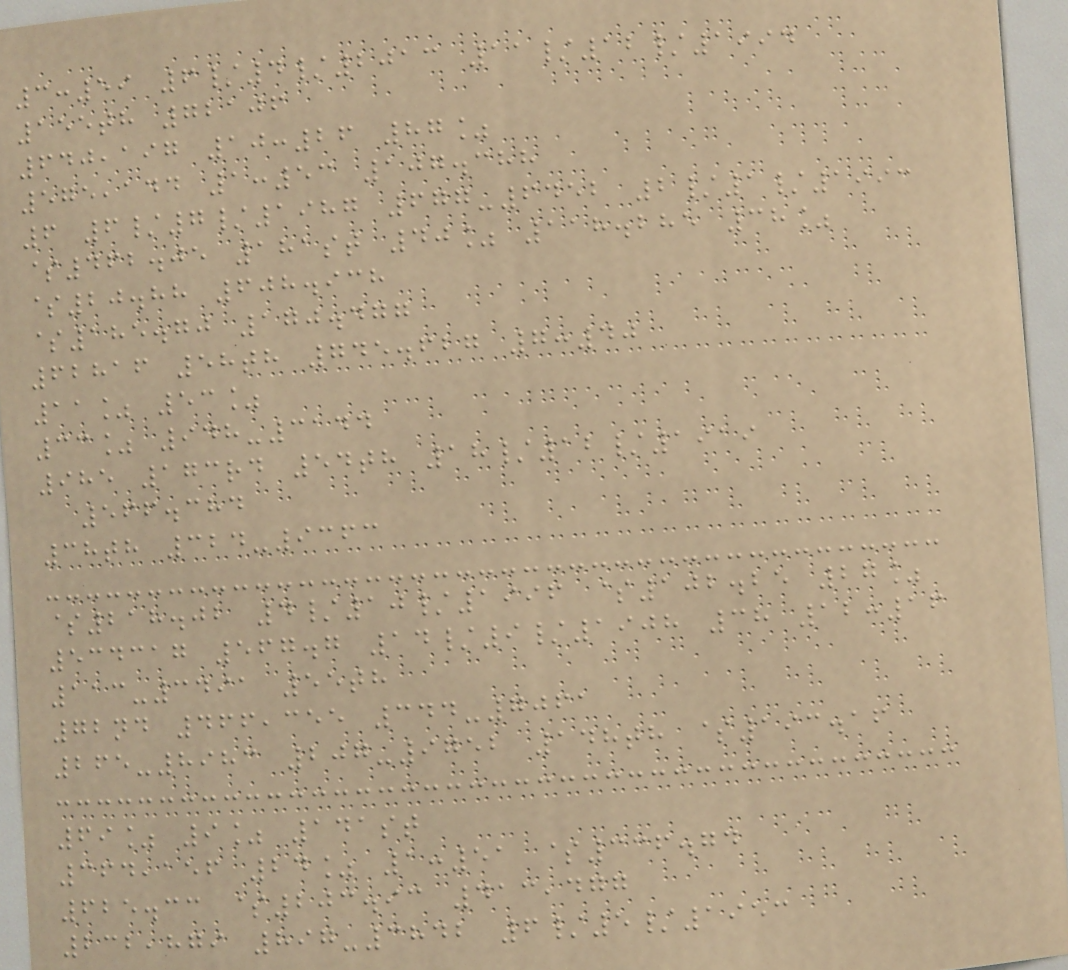3:59 6/4/2013 11/12/1994
155th 72106
640,197 10:26 87%
575,144 1:53 107.388
6 6/7/1987 677-6452 2/1/1993
$462.05 181st 40% 118.285 38%
$20.88 608.938
$185.70 170.477
62816 58th 745.627 7:40
11% 53%
33% 948-3144
985 173rd 54th 18/12/1919
566.384
38th 324-9363
$218.02 4/10/1996 $102.25 27%
534317 567.7 14/9/1908 38 12:16
113-3491 55th
72nd 466,355 344-7061
265-8983 207-9752 148th $193.16
69% 9% 141st
364,156 24% 1:51 $336.74
625.33 $203.93 413,477
232,879 897-3842 6/5/1953
